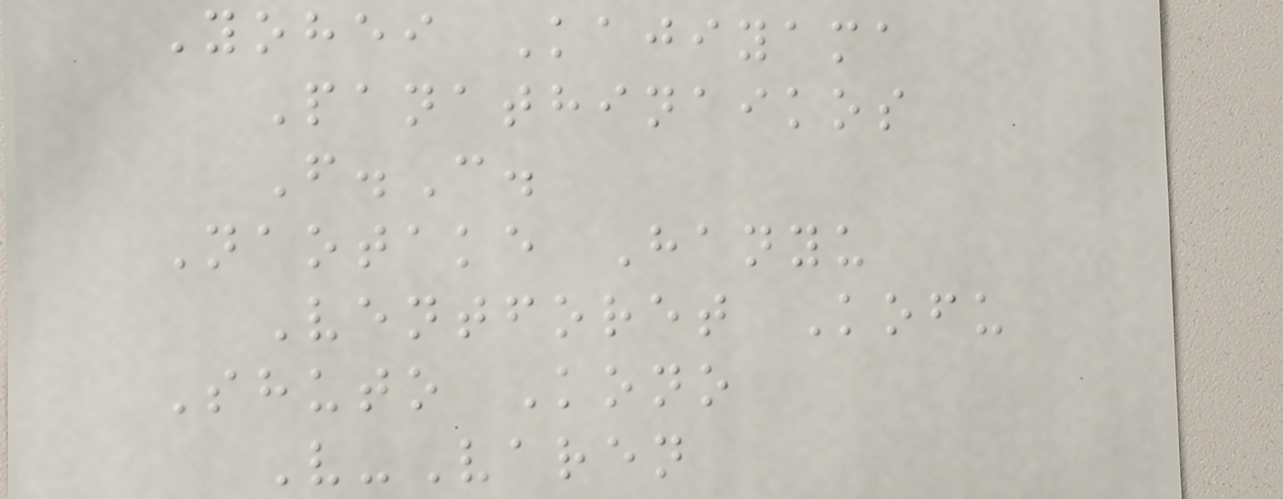Yohei Kajiyama
Panathinaikos
F.C.
Naotake Hanyu
Ventforet Kofu
Shuto Kono
V-Varen
